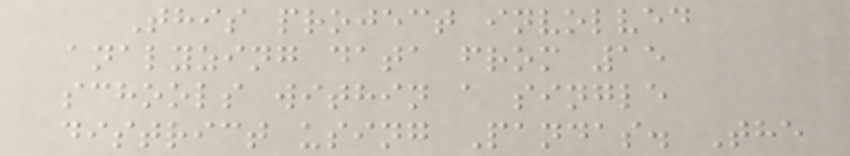This project involved
analyzing data from 15
schools within a single
district using Pandas. The
